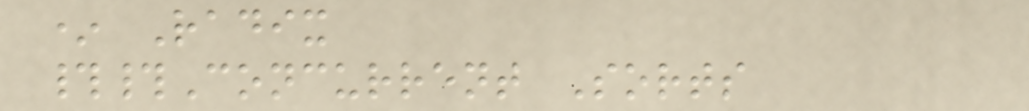* Radix
##Concurrent Sorts
